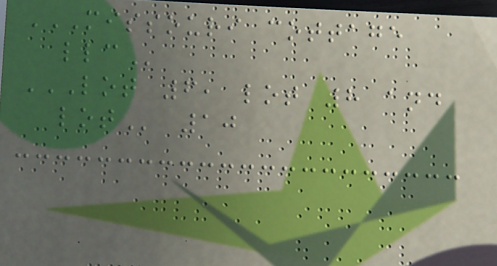MISSOURI COTTAGE
LLC
LOT 6, LOT 8 AND
LOT 10
